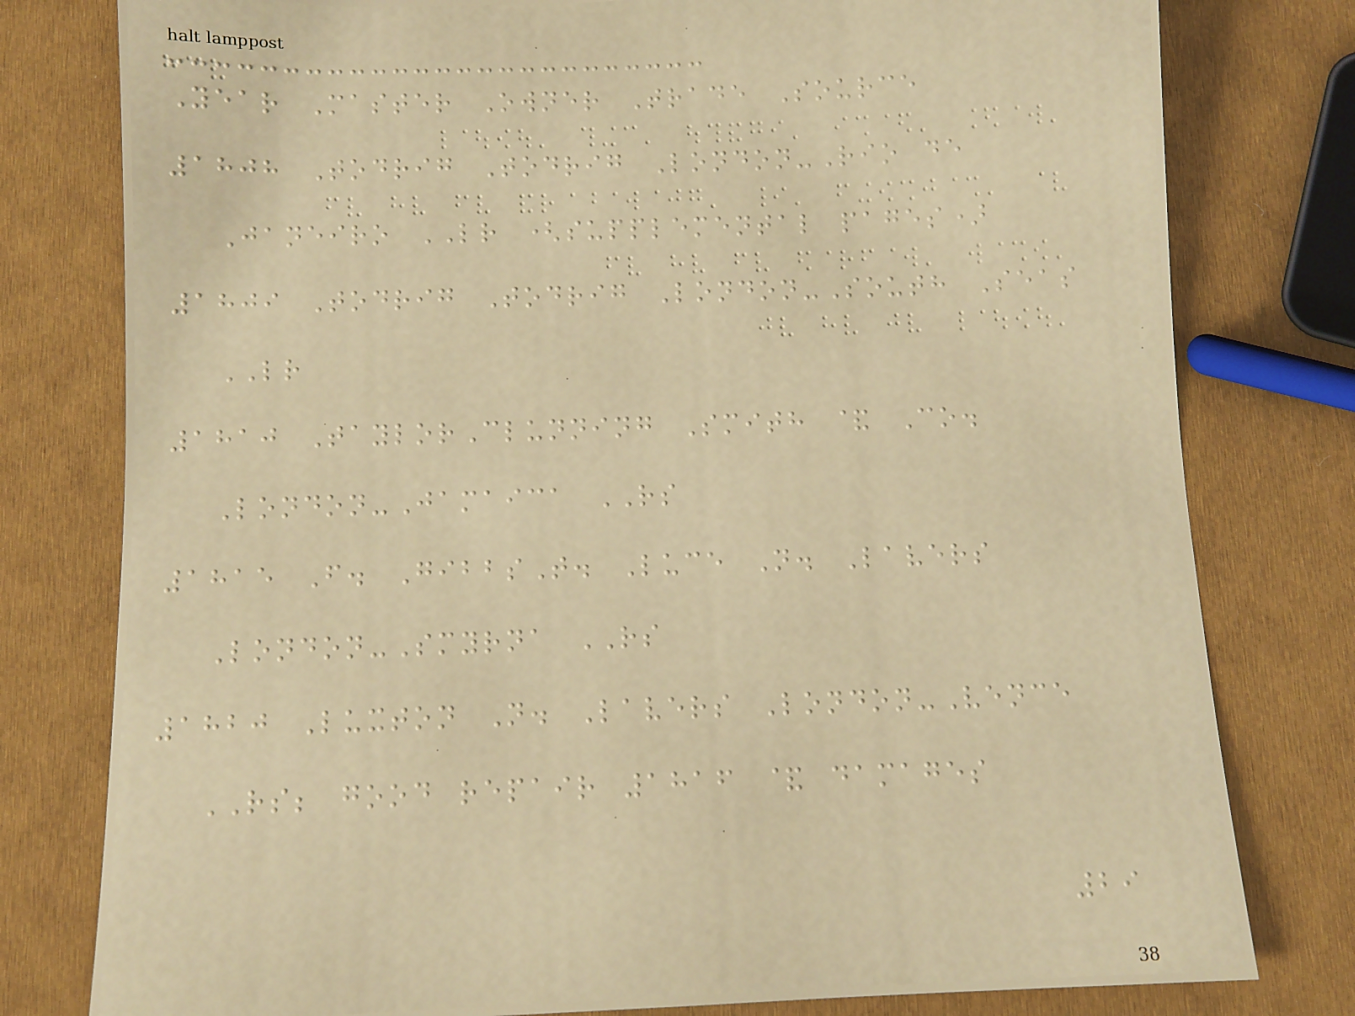Year Master Owner Trade Source
1808 Todrig Todrig London-Rio de
Janeiro LR (supplemental pages)
1809 Todrig Todrig London-South Seas
LR
1810 TaylorClunning Smith & Co.
London-Jamaica RS
1815 F. GibbsT. Luce N. Lavers
London-Smyrna RS
1820 Luxton N. Lavers London-Vence
RS; good repair 1816 & damages
29
